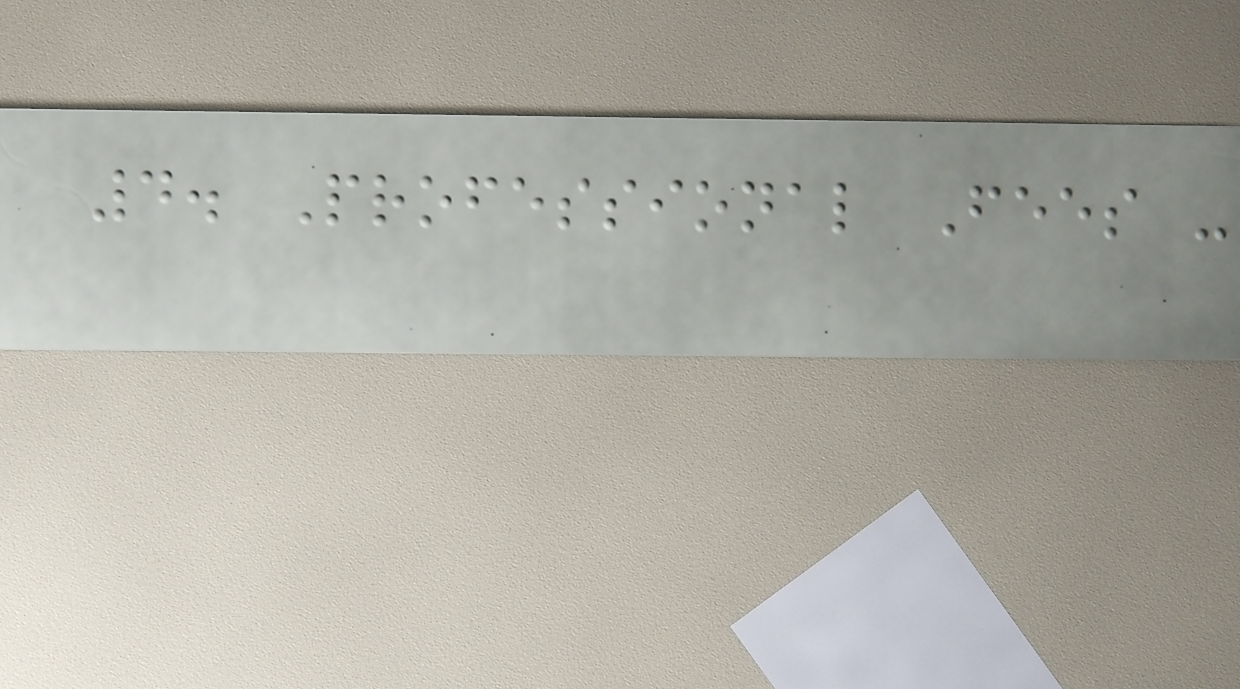4. Professional Fees -
